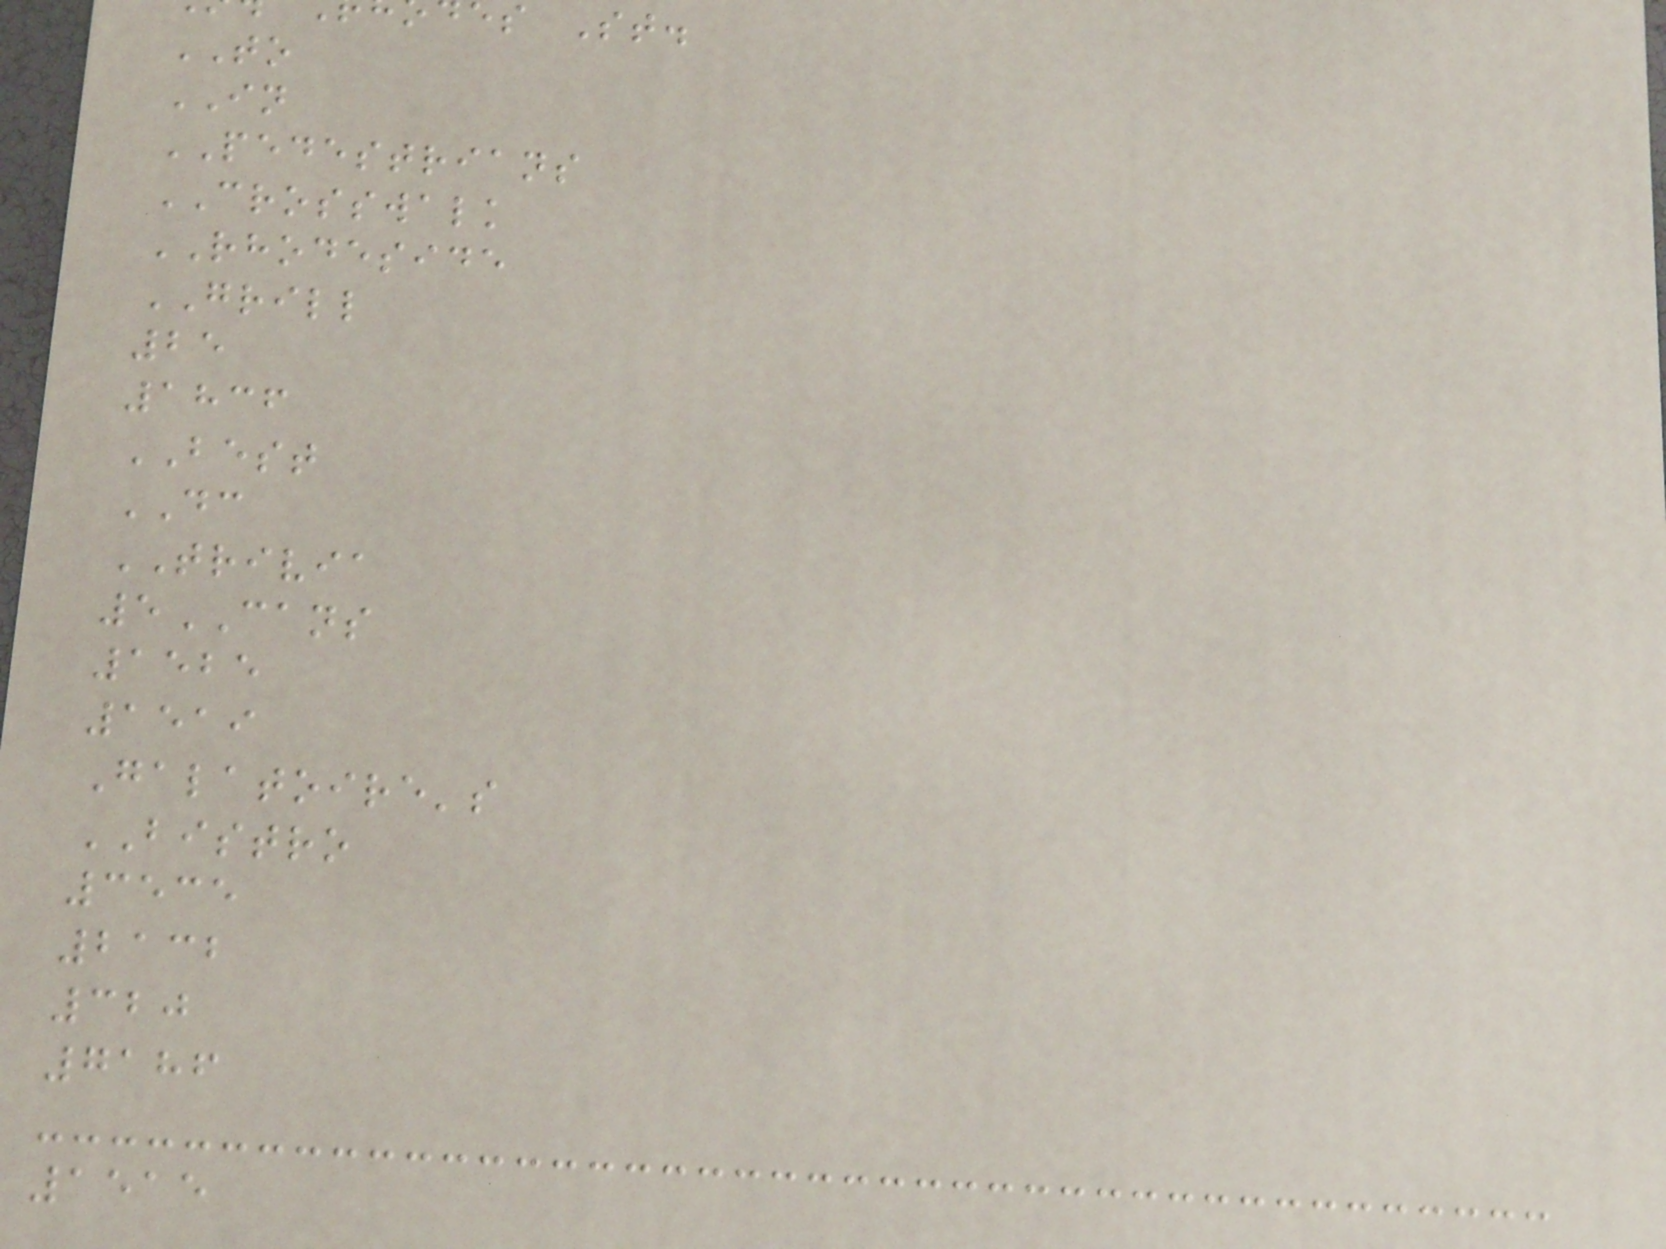s St.
TO
IN
PEDESTRIANS
CROSSWALK
RHODESIDE
GRILL
25
1836
BEST
DC
TRIVIA
5CANS
1525
1519
Galatoire's
BISTRO
3535
2132
320
7186
1515
